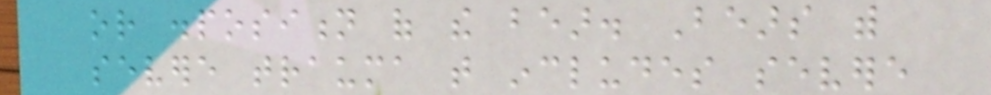or disposition of the bear. Bears with
severe trauma that includes severe
